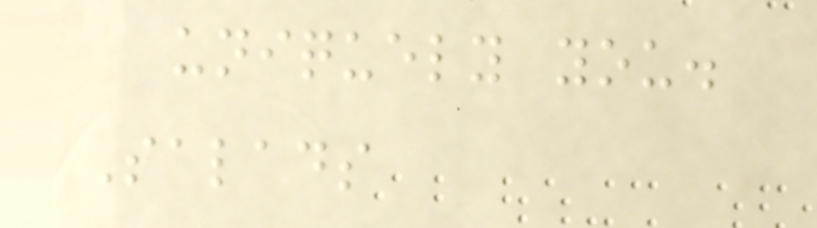uniquely you.
Salads
